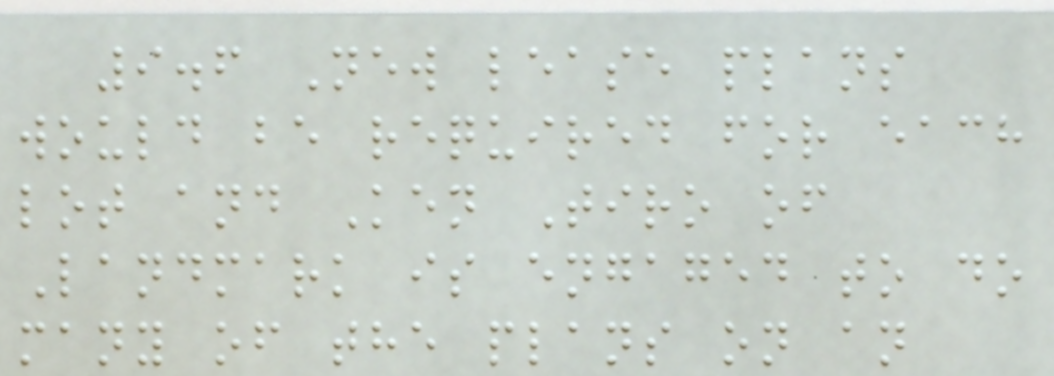9.6 New lease plans
would be required for each
lot and Ken Tiro of
Landmark is engaged to do
many of the plans on an
